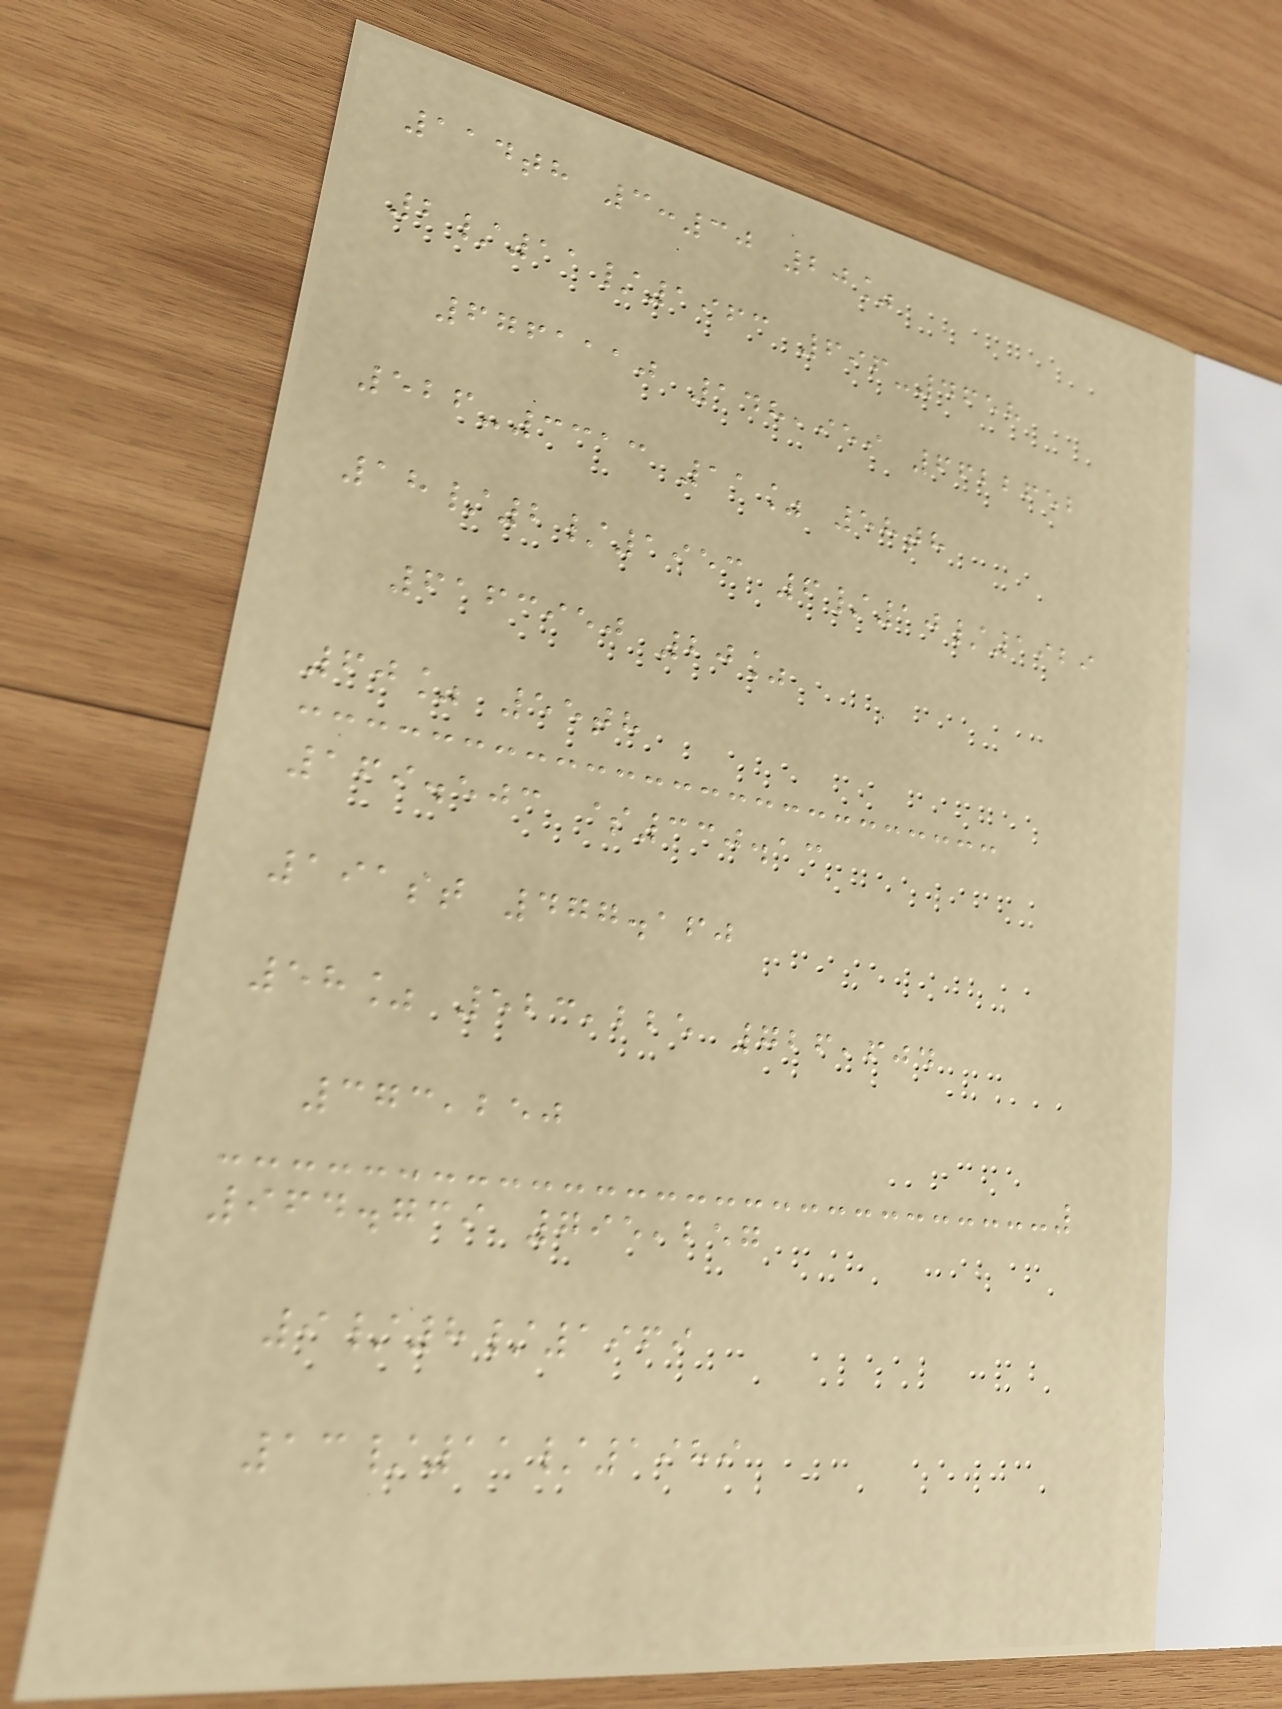114th 3:30 20%
2/11/1963 696-4658
6761110 148,959 6622652
526-3313 11% 58th
18/2/1953 6/10/1929
6163950 20%
60% 55th
169.503 $330.13
191st 477.160
58% 523,225 726,604
373,250
964.739 795,257
9/8/1969
13/11/1989
